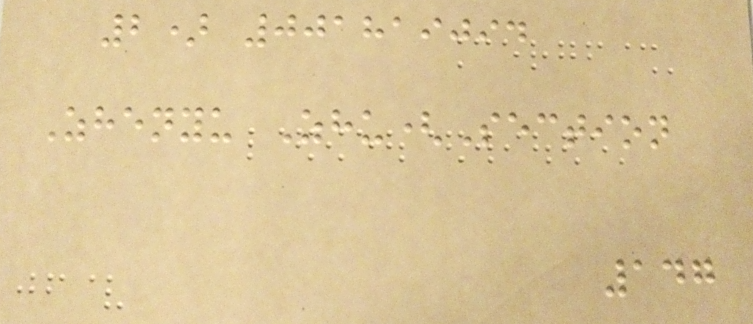2) 001819094
Zhenyu Zhu(Section
147
